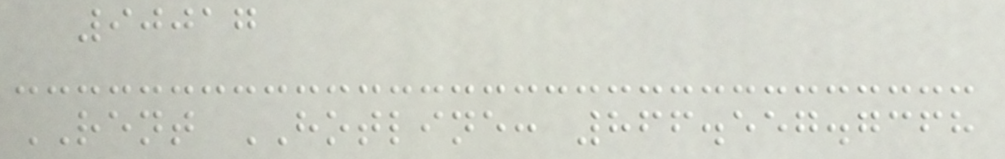90017
RENT HOTLINE: 866.557.7368
